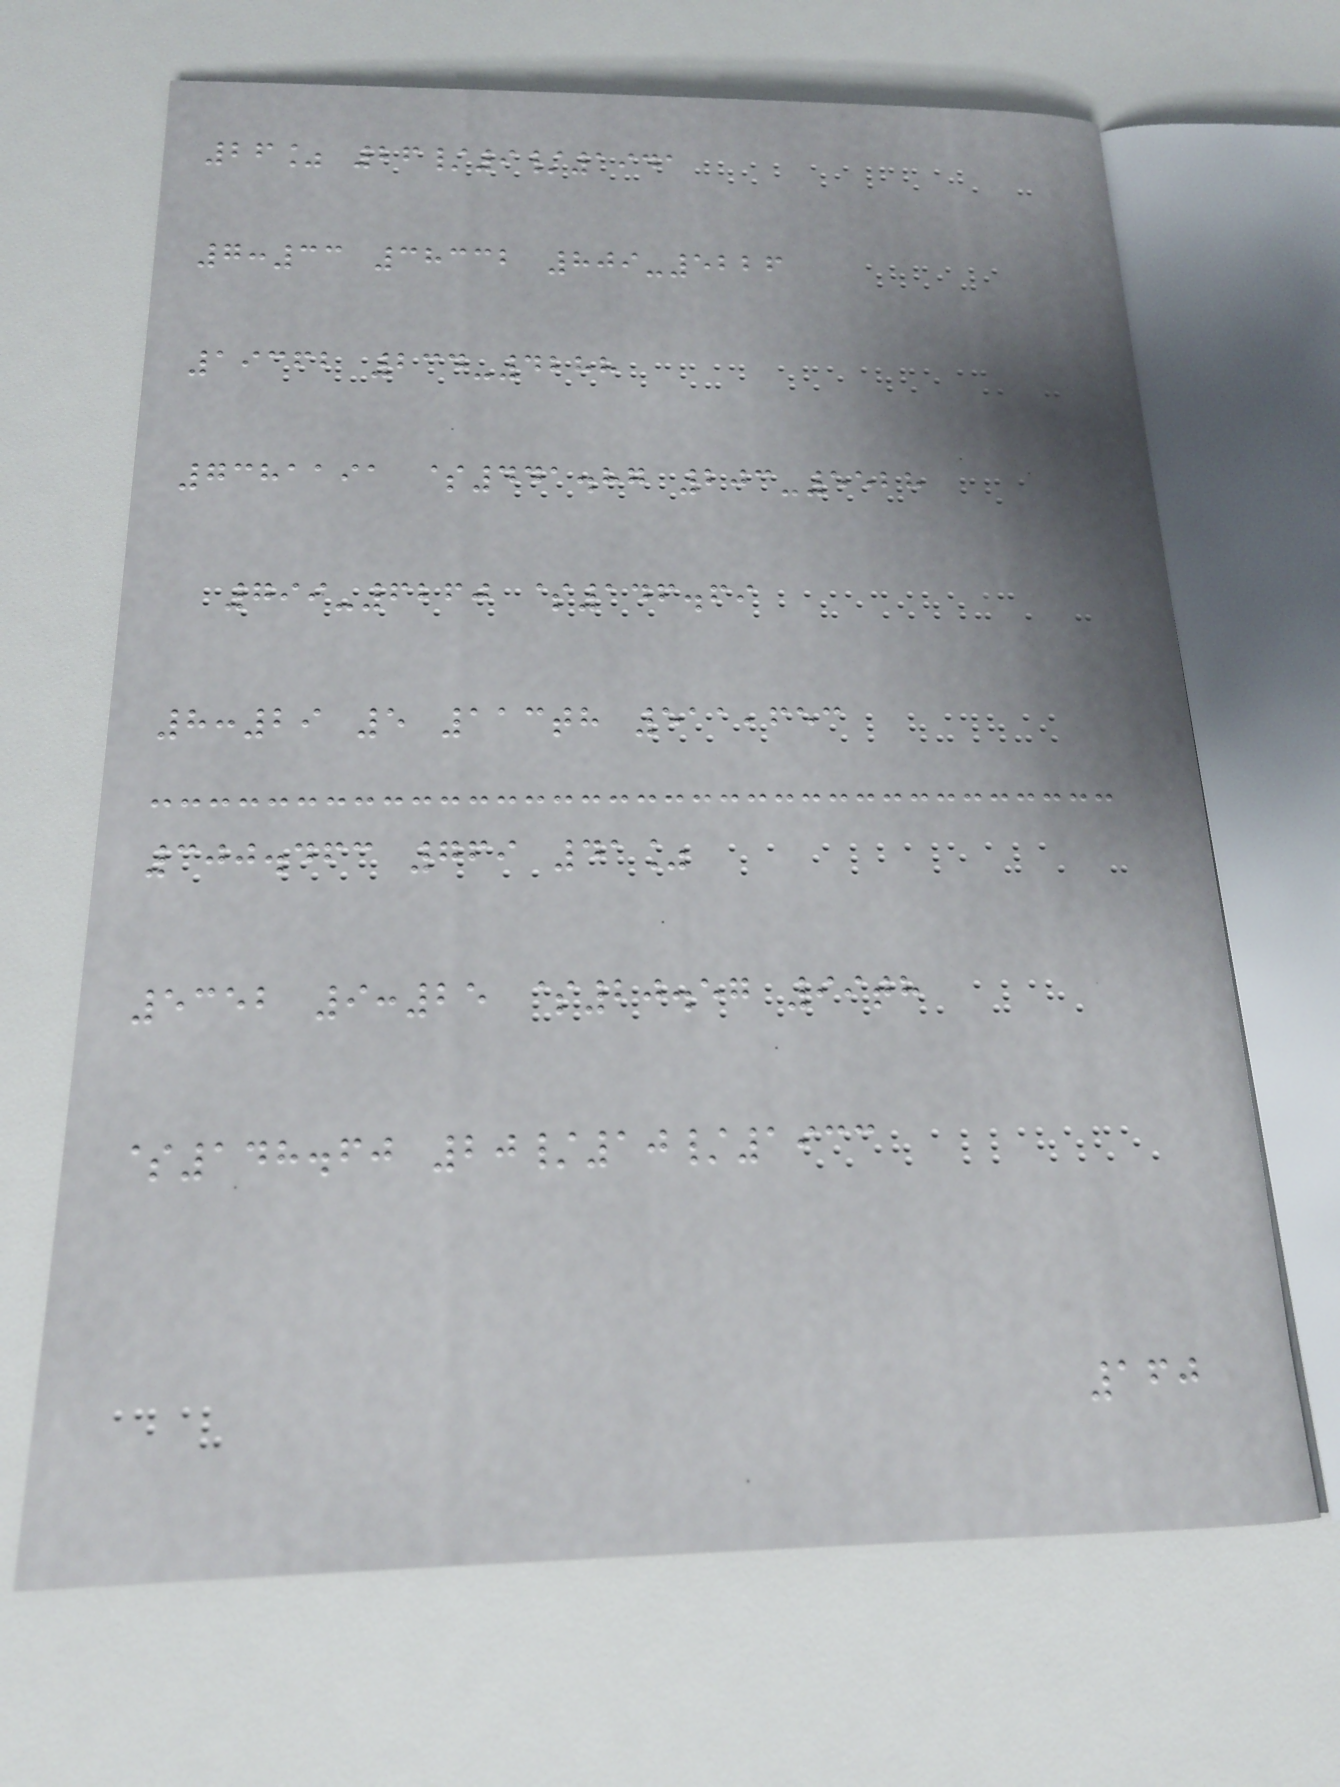26% 26/9/1941
7:33 38332 809-5226
19362 234-4288
7381191 $441.87 203-5528
799-6260 $146.69
8:29 5 113th 511,653
300.463 769 41%
5352 9:25 $20.57 99th
$148.60 20/10/1933
160
